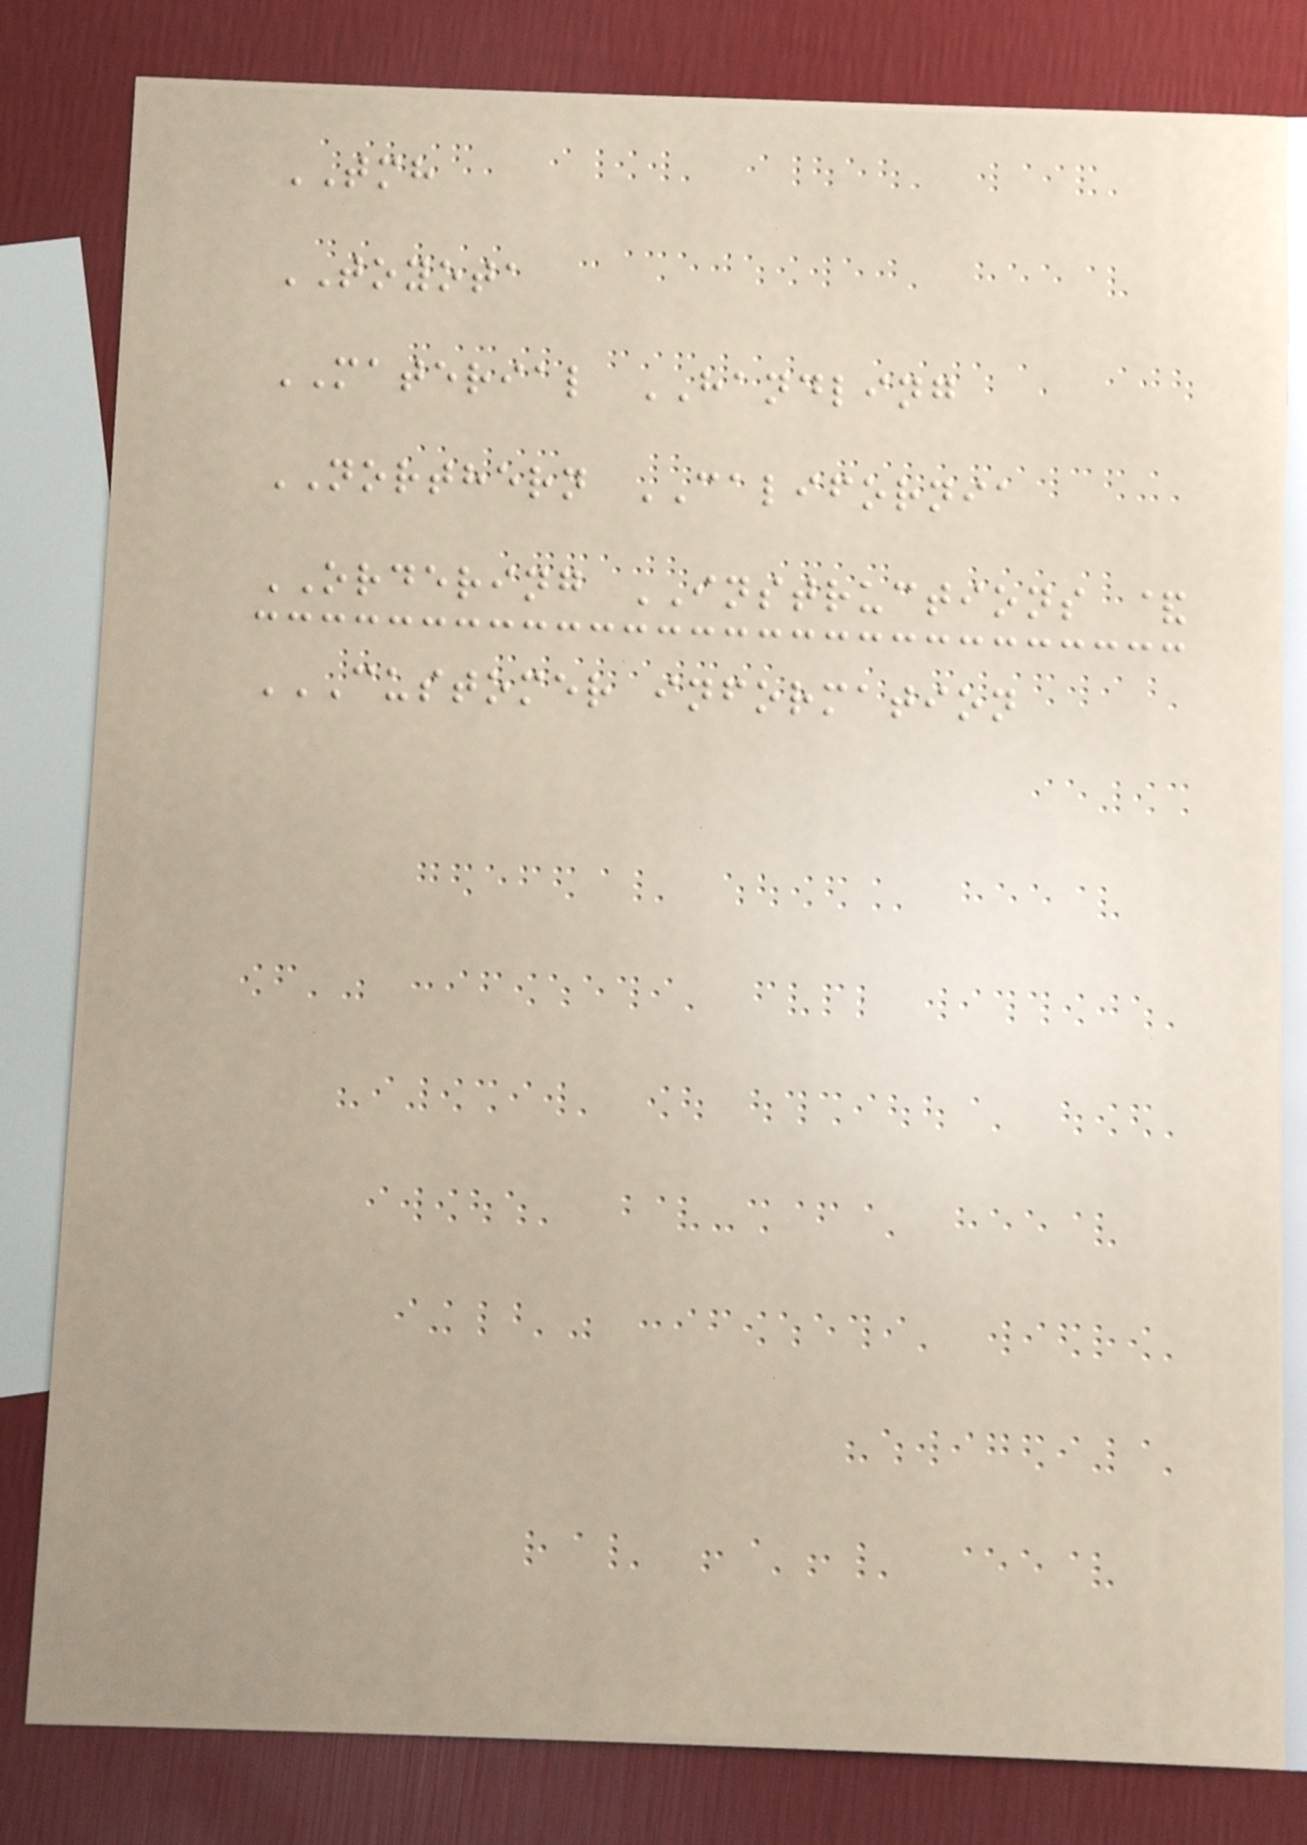TMH
TOYOTA
MATERIAL HANDLING
NORTHERN CALIFORNIA
ORDERING INSTRUCTIONS &
CUSTOMER INFORMATION
